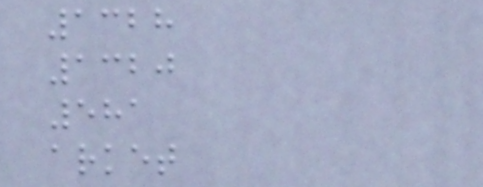1328
1320
581
arket
